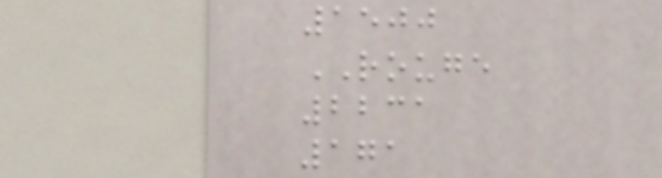1500
ROUGE
2231
171
